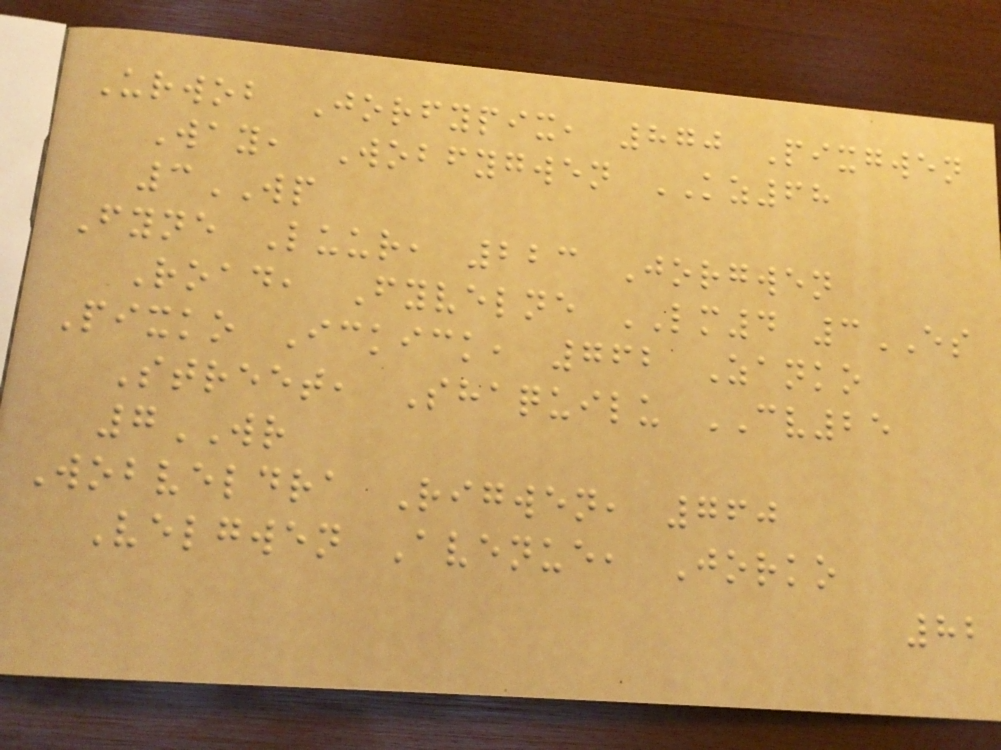Urwob Jorfypix, 870 Pixgwen
Way, Wobfygwen KZ68
3WP
Fyne Luur, 223 Jorgwen
Road, Fyvelne LM4 3ES
Pixko Ickick, 762 Zanko
Street, Shaquilu CV25
7WR
Wobveldra Rigwen, 760
Velgwen Avenue, Jorko
82
